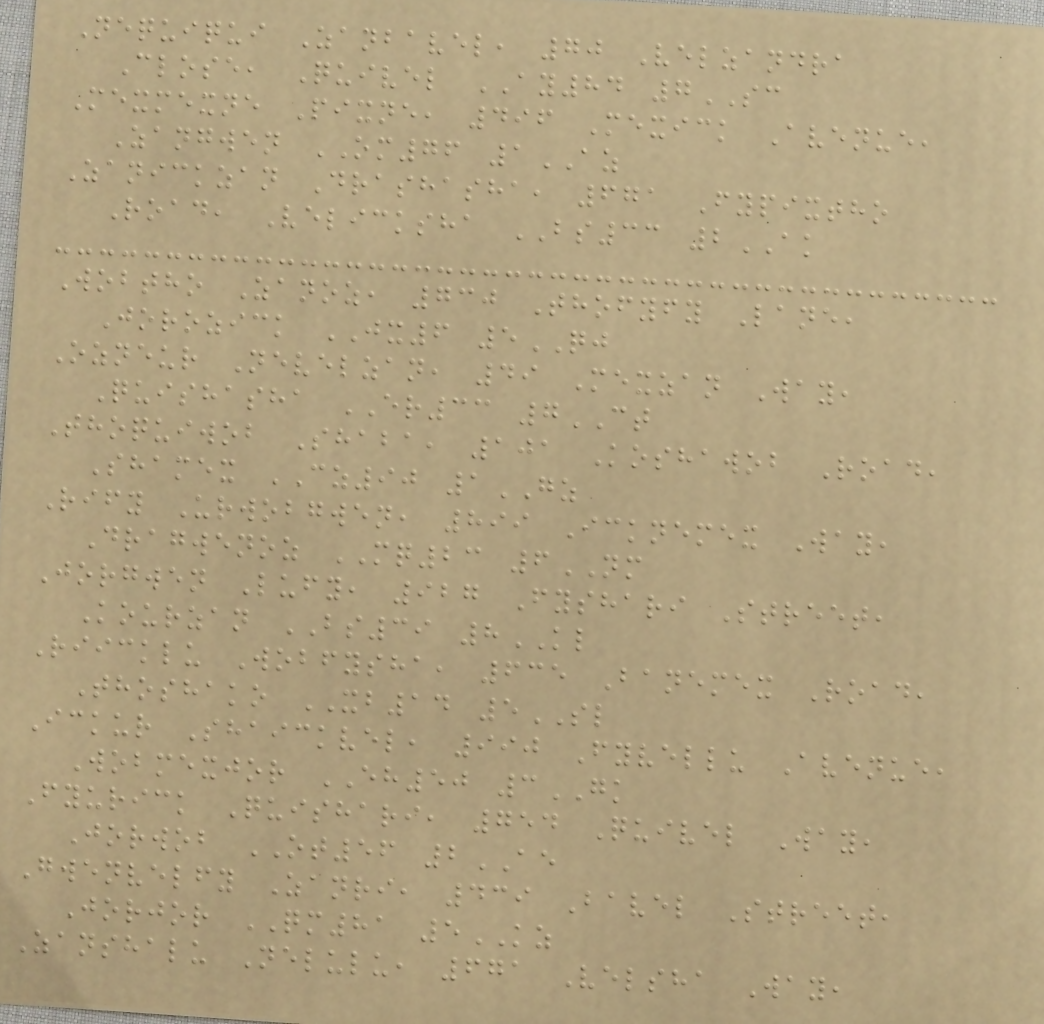Nequiqui Zanbavel, 70 Velzandra
Close, Quivel AY84 7SC
Mexmexne Pixne, 496 Mexick Avenue,
Zangwen OM76 1AZ
Zanickzan Drashasha, 671 Fypixtho
Road, Velicksha BS33 2AK
Wobtho Zanoz, 730 Thofyfy Lane,
Jorozick JX6 5QJ
Ozneur Nevelzan, 49 Mexzan Way,
Quishasha ER33 7CT
Thoquiwob Shaba, 101 Koshawob Road,
Shamex CZ90 1GZ
Rify Urwobgwen, 899 Icknemex Way,
Dragwenoz MQ23 6NM
Jorgwen Lufy, 927 Fyshari Street,
Kourzan BS39 8KL
Riicklu Wobfysha, 635 Banemex Road,
Thoshako XB14 5SL
Ickur Shaickvel, 990 Fyvellu Avenue,
Wobmexjor EH50 3GK
Fyurick Quishari, 754 Quivel Way,
Jorwob OT56 2AE
Gwenvelfy Zanri, 439 Bavel Street,
Jorjor QM81 5KZ
Zanshalu Nelulu, 671 Velsha Way,
